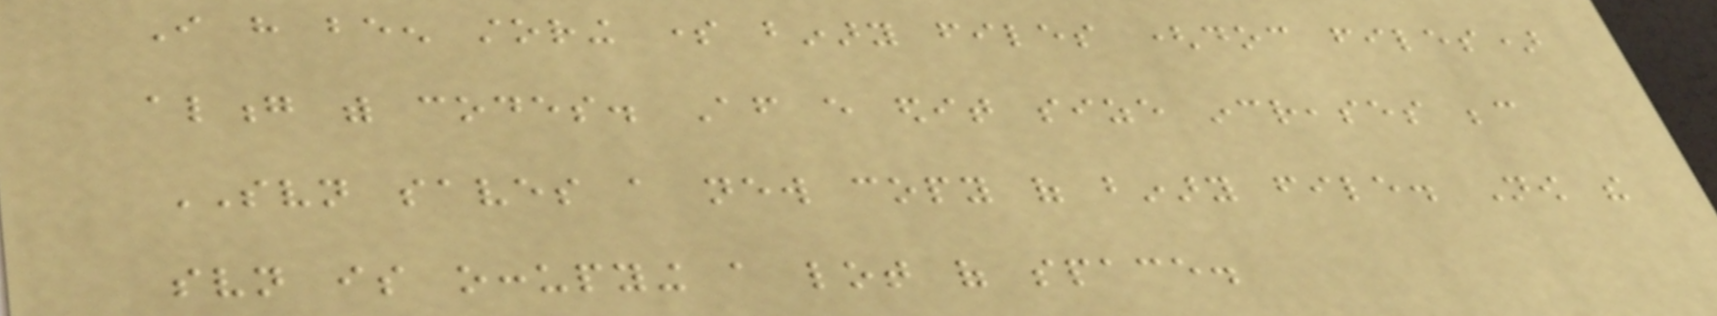I have been storing some binary files (doc files)
along with codes. After every edit size increases because
SVN saves a new copy of binary file. Now the
svn is occupying a lot of space.
